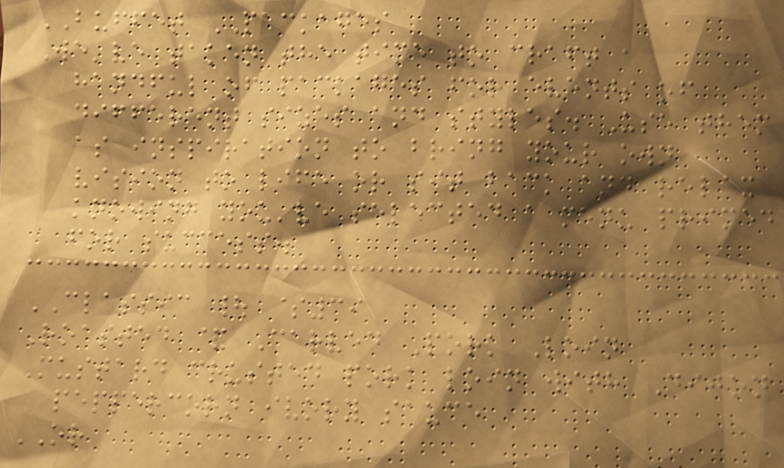BUFFET PACKAGES
We've taken the time to craft a
handful of packages for events of
different sizes and styles. Use them
as inspiration to bring your own
vision to life or sit back and relax
knowing you've selected a menu primed
for success.
CLASSIC | $39
Roasted & Carved Pork Loin
Mustard crusted pork loin with Dijon
peppercorn ivory sauce
OR
